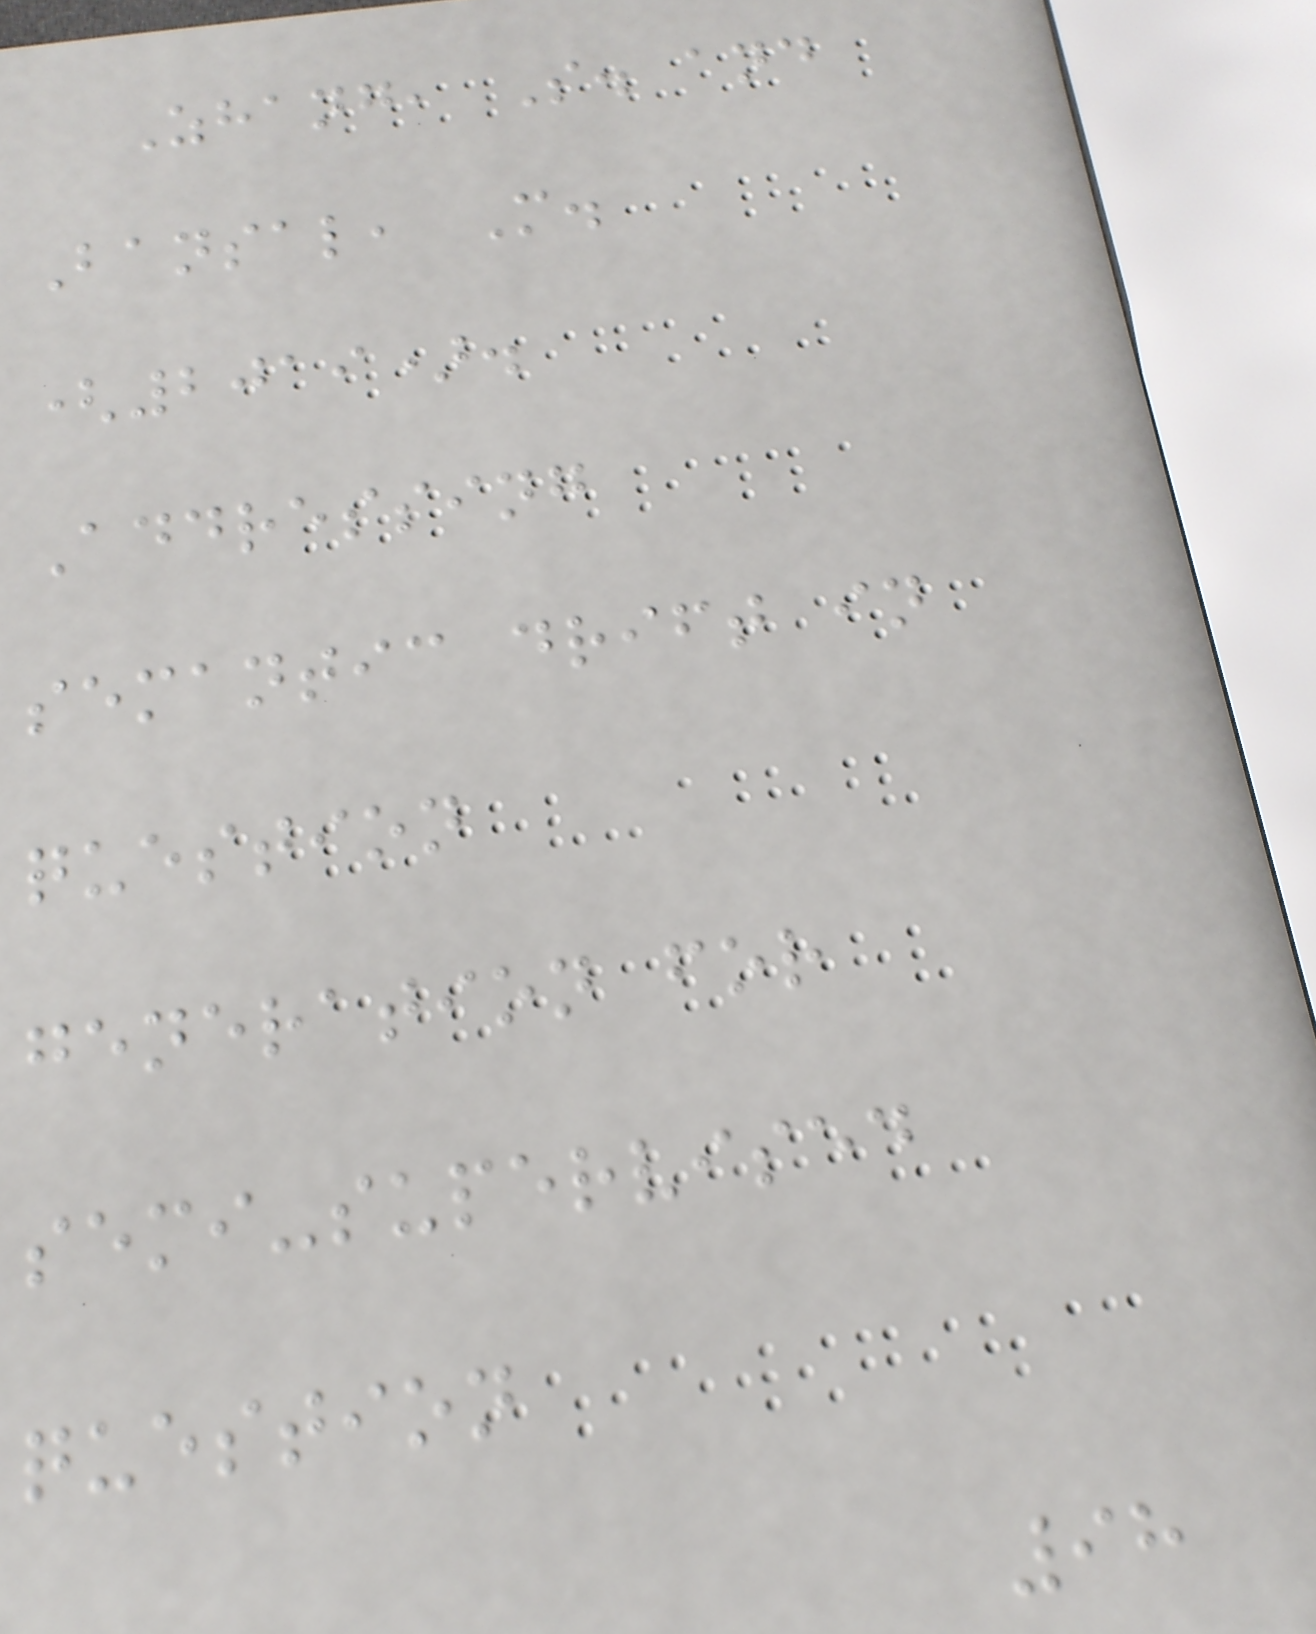Zhang, S. and
Bansal, M.
(2019).
Addressing
semantic drift in
question
generation for
semi-supervised
question
98
